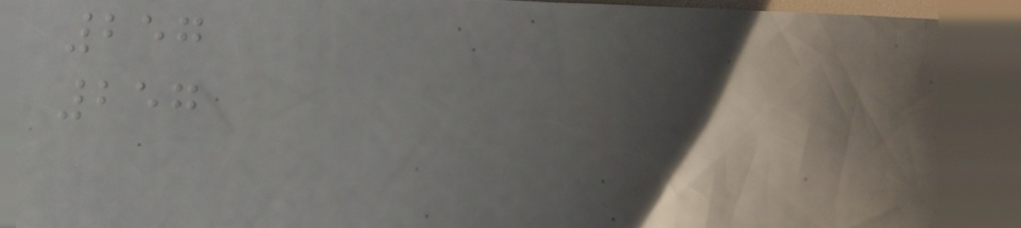257
257
